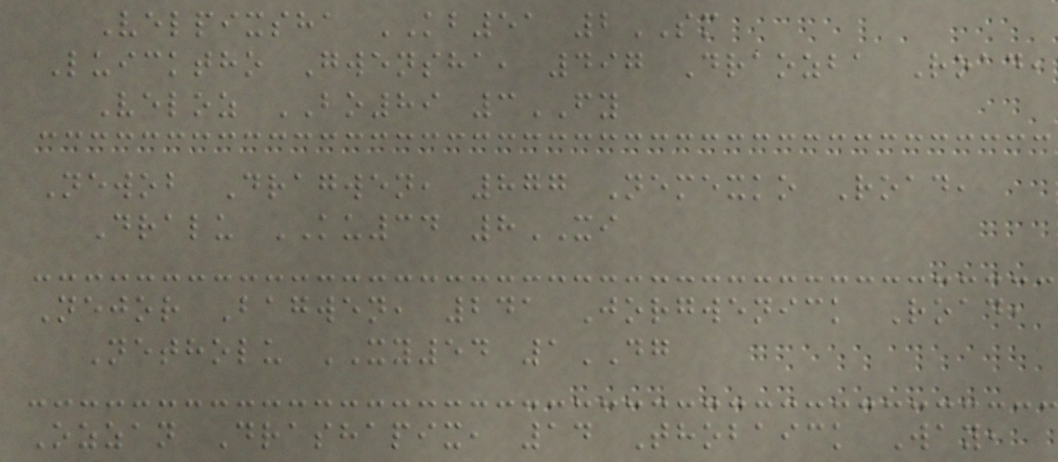Velpixsha KB51 2SM
Luicktho Gwensha, 497 Draozba Road,
Veloz BO89 3FY
Newob Dragwen, 877 Nemexko Road,
Dralu KU34 8XI
Nejor Bagwen, 241 Jorgwenick Road,
Netholu XY54 1DG
Ozzan Drashapix, 14 Thobaick Way,
